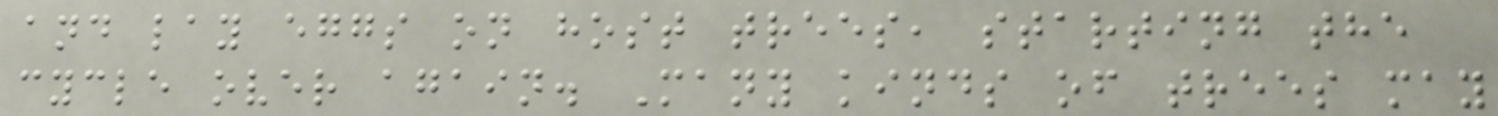and lay eggs on host trees, starting the
cycle over again. Many kinds of trees may
